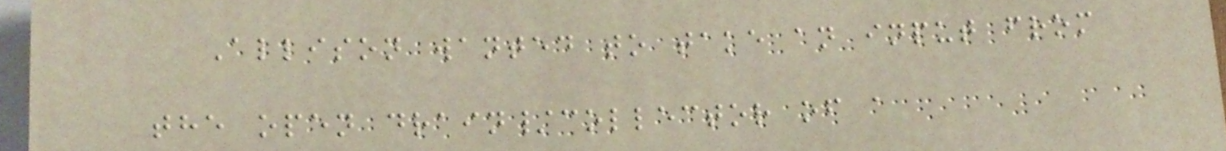Allison wanted to take an input from
the open drain/collector of a
